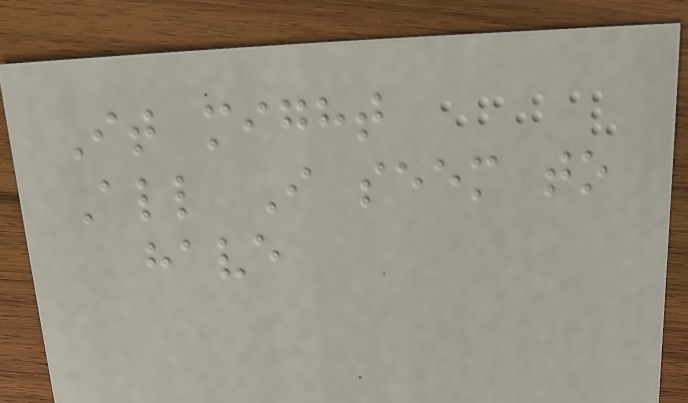It might
All I seem to
have
